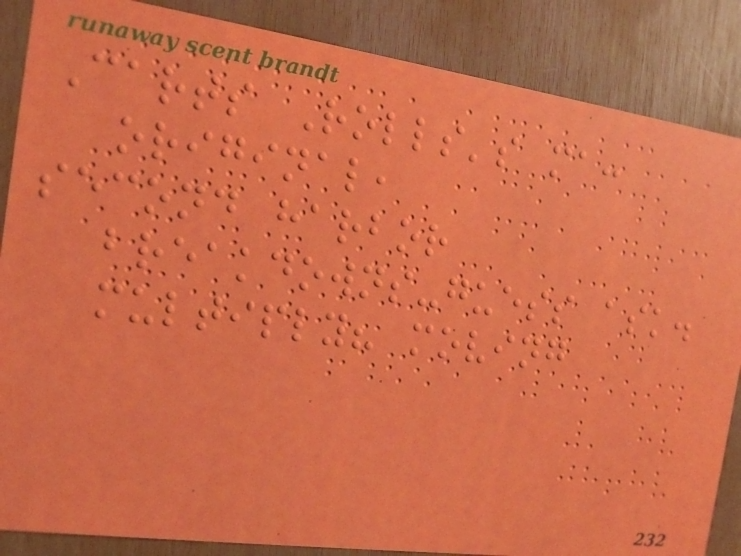Carts Rolls's ma:
original,
second harbor
breakdowns-guess ask.
multiply? moving
